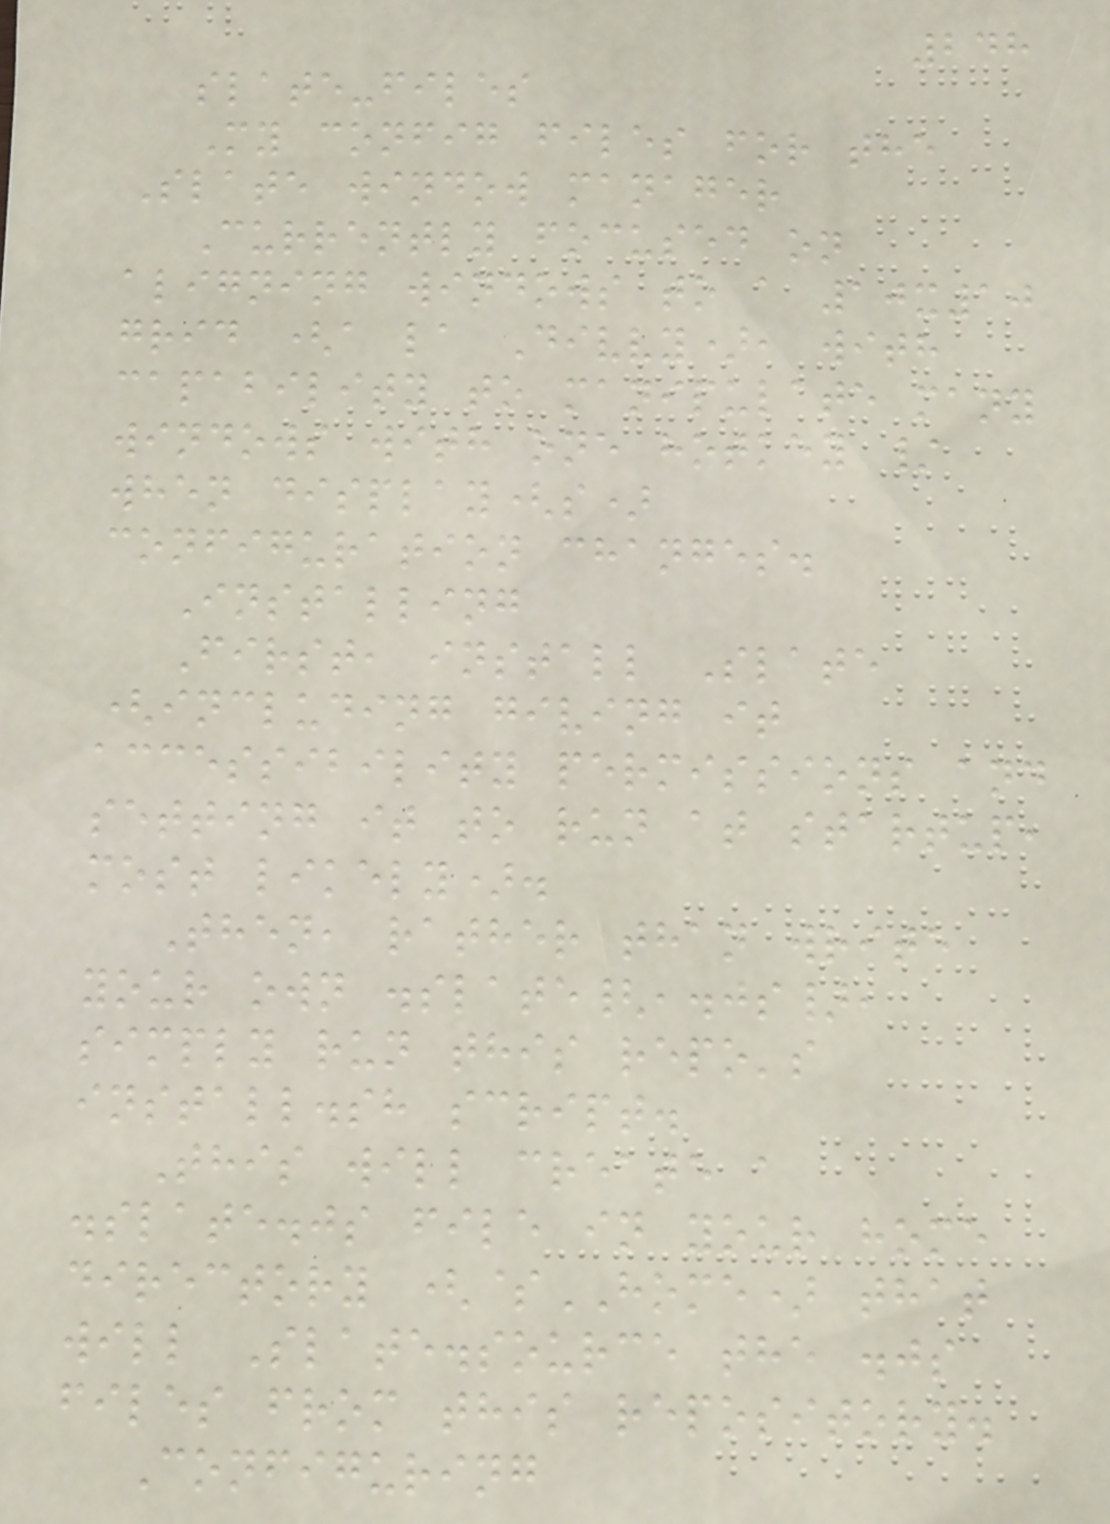248
slate-files
My config files for the
Slate window manager
Currently focused on
aligning windows to a 10x10
grid (a la Divvy), with
capability to manipulate many
windows with one hotkey /
when display(s)
configuration changes.
Installing
First, install Slate
(including giving it
accessibility permissions and
setting it to run at startup,
most likely).
Then, rather than write
your own .slate{,.js},
simply run this repo's
install.sh script.
This will create a
.slate.js file in your home
directory ($HOME) that
will Slate.source the .js
files from this repository.
Configuring
